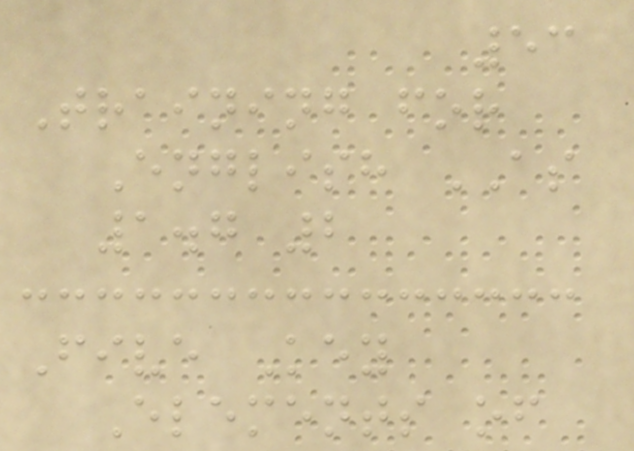53
Training for
English AS
1.7 2
Five Key
Elements of
